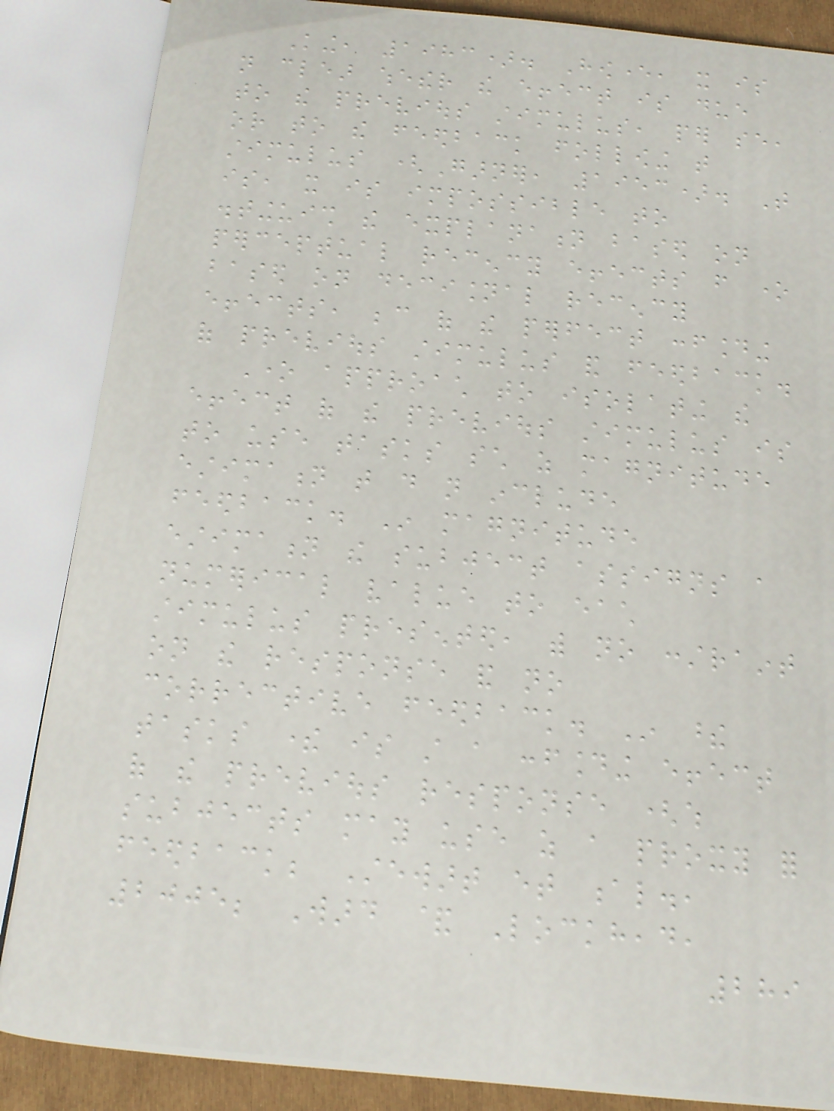King, 1983). However, it is
not clear whether the effect is due
to the previous stimulus, per se,
or to the feedback following that
stimulus (Garner, 1953). That
is, it is impossible to
distinguish the explanation based on
perceptual recency effects from one
based on decisional recency
effects, because of the perfect confounding
of previous stimulus and feedback.
One approach to isolating the
effect of the previous stimulus is
to use tasks such as magnitude
estimation that do not include
feedback. In magnitude
estimation the subject assigns a
numerical value to each
stimulus presented, with no constraint
on the response and no
corrective feedback. In these
tasks there is still a confounding effect
of the previous response (which
subjects may use as a proxy for
feedback; Stewart et al.,
2005; Ward & Lockhead,
289
